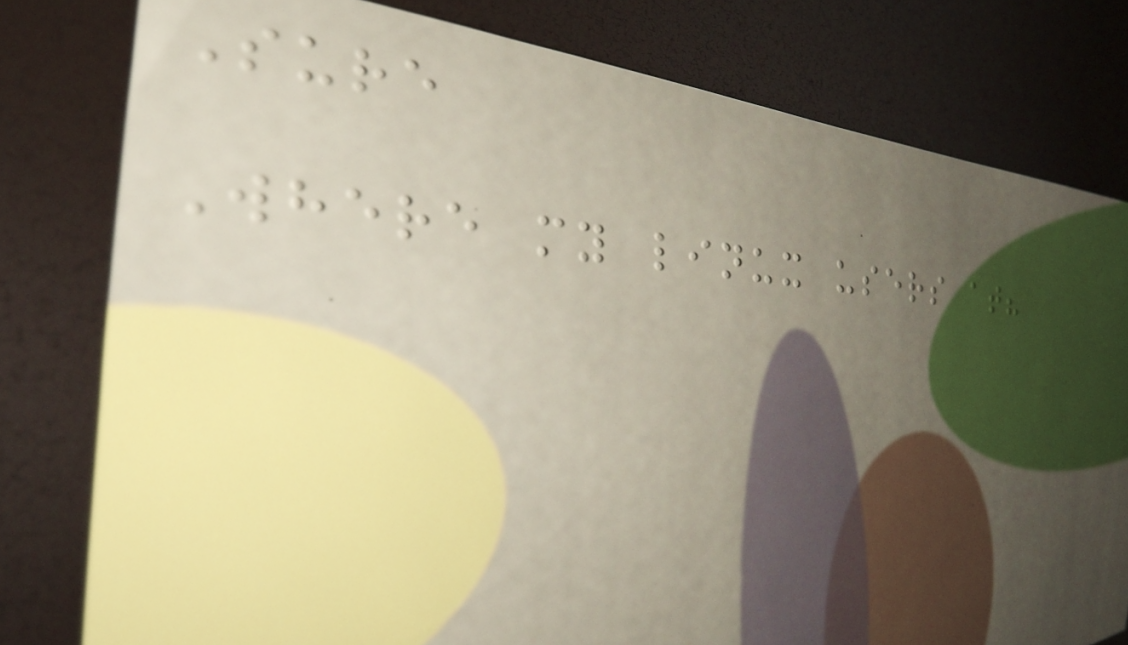Sure
Where my linux users at?
